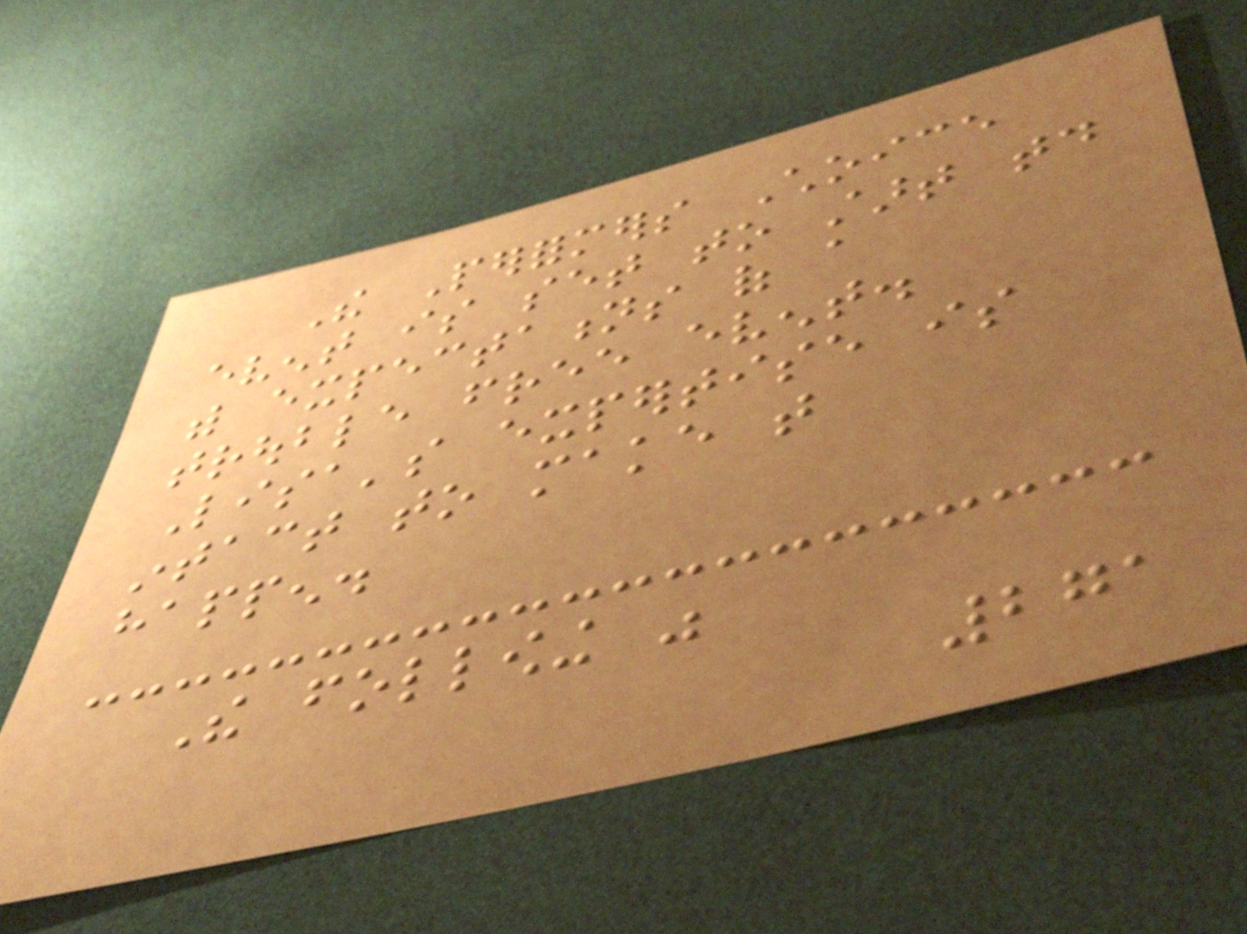The Performers Choice
event is set to start today
with expectations of a
trouble free event.
Lisa's expertise is
intact to make that
happen.
The following was
271
